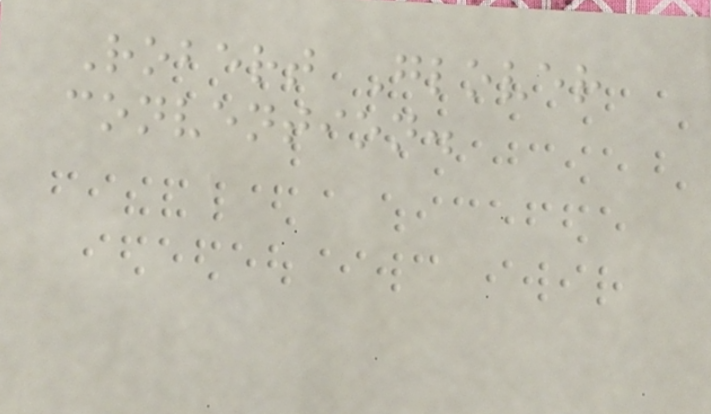Robert Glover
convention.
